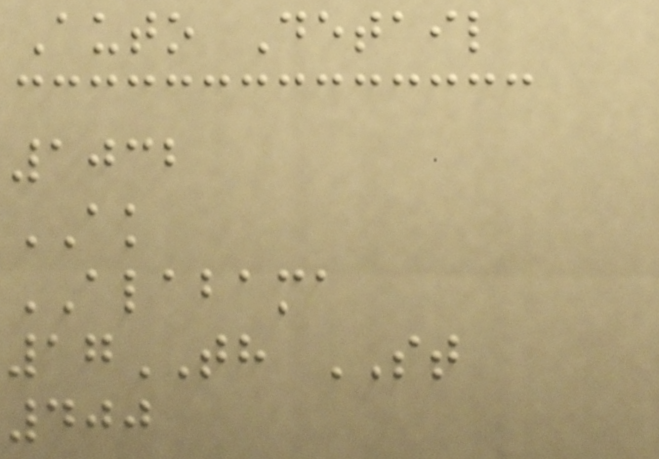Auto Detail
1032
AK
ALABAMA
17TH ST
400
